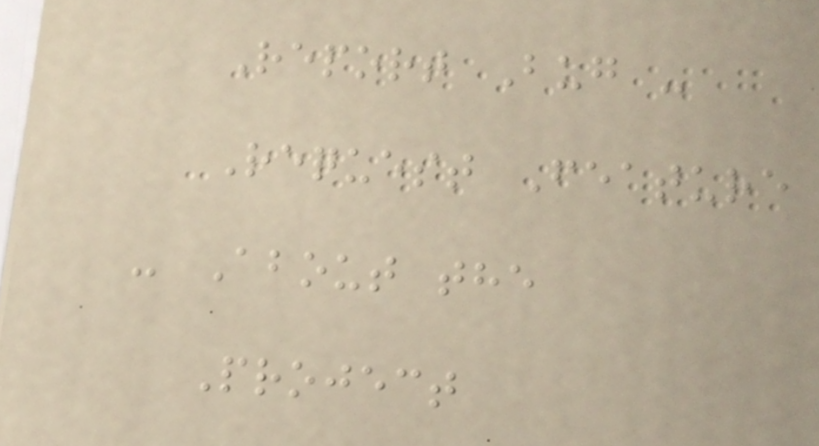Report Bug -
Request Feature
- About the
Project
